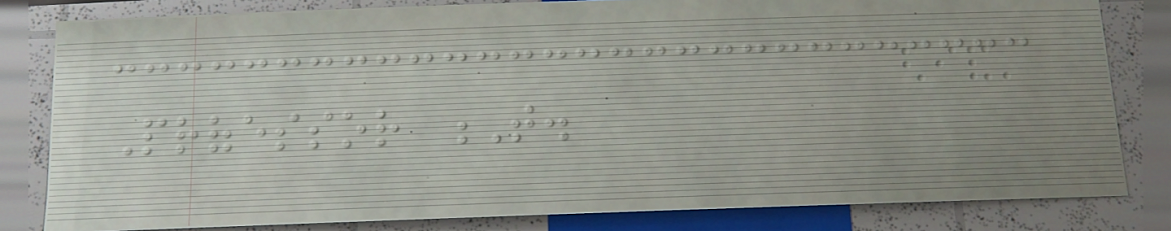Professor T.
